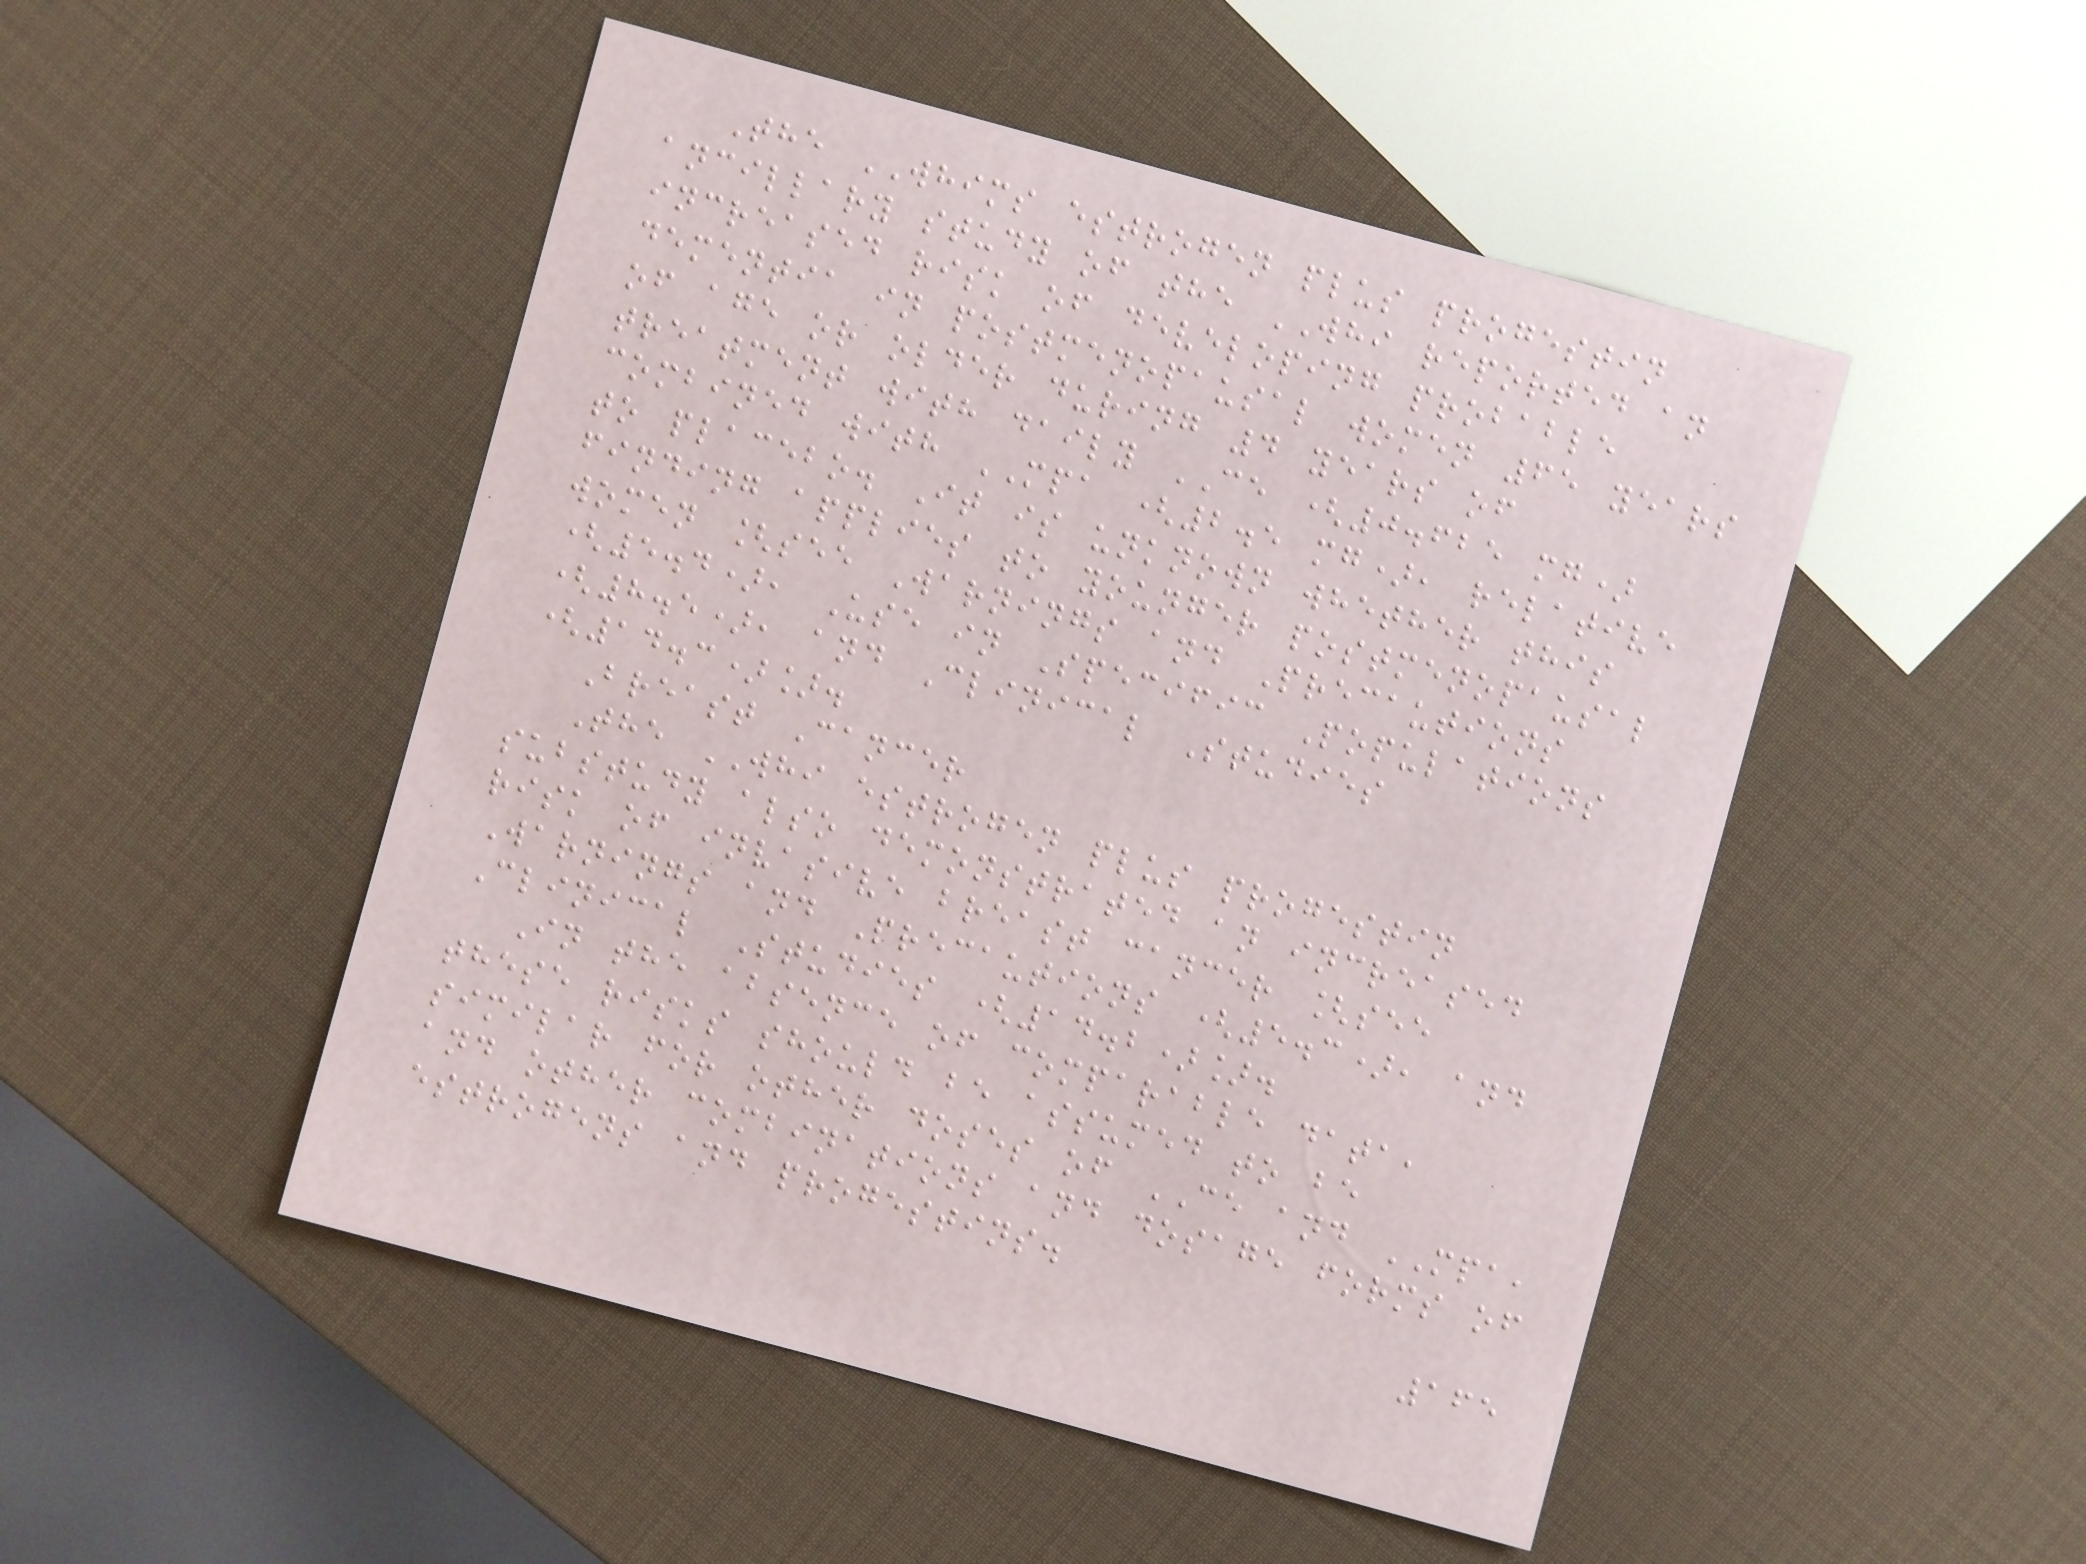The WHIMS estrogen plus progestin
ancillary study of the WHI reported an
increased risk of developing probable
dementia in postmenopausal women 65 years
of age or older during 4 years of
treatment with daily CE (0.625 mg)
combined with MPA (2.5 mg), relative
to placebo. It is unknown whether this
finding applies to younger postmenopausal
women [see Warnings and Precautions
(5.4), Use in Specific Populations
(8.5), and Clinical Studies
(14.3)].
Breast Cancer
The WHI estrogen plus progestin
substudy also demonstrated an increased
risk of invasive breast cancer [see
Warnings and Precautions (5.3), and
Clinical Studies (14.2)].
In the absence of comparable data,
these risks should be assumed to be
similar for other doses of CE and MPA,
and other combinations and dosage forms of
estrogens and progestins.
165
